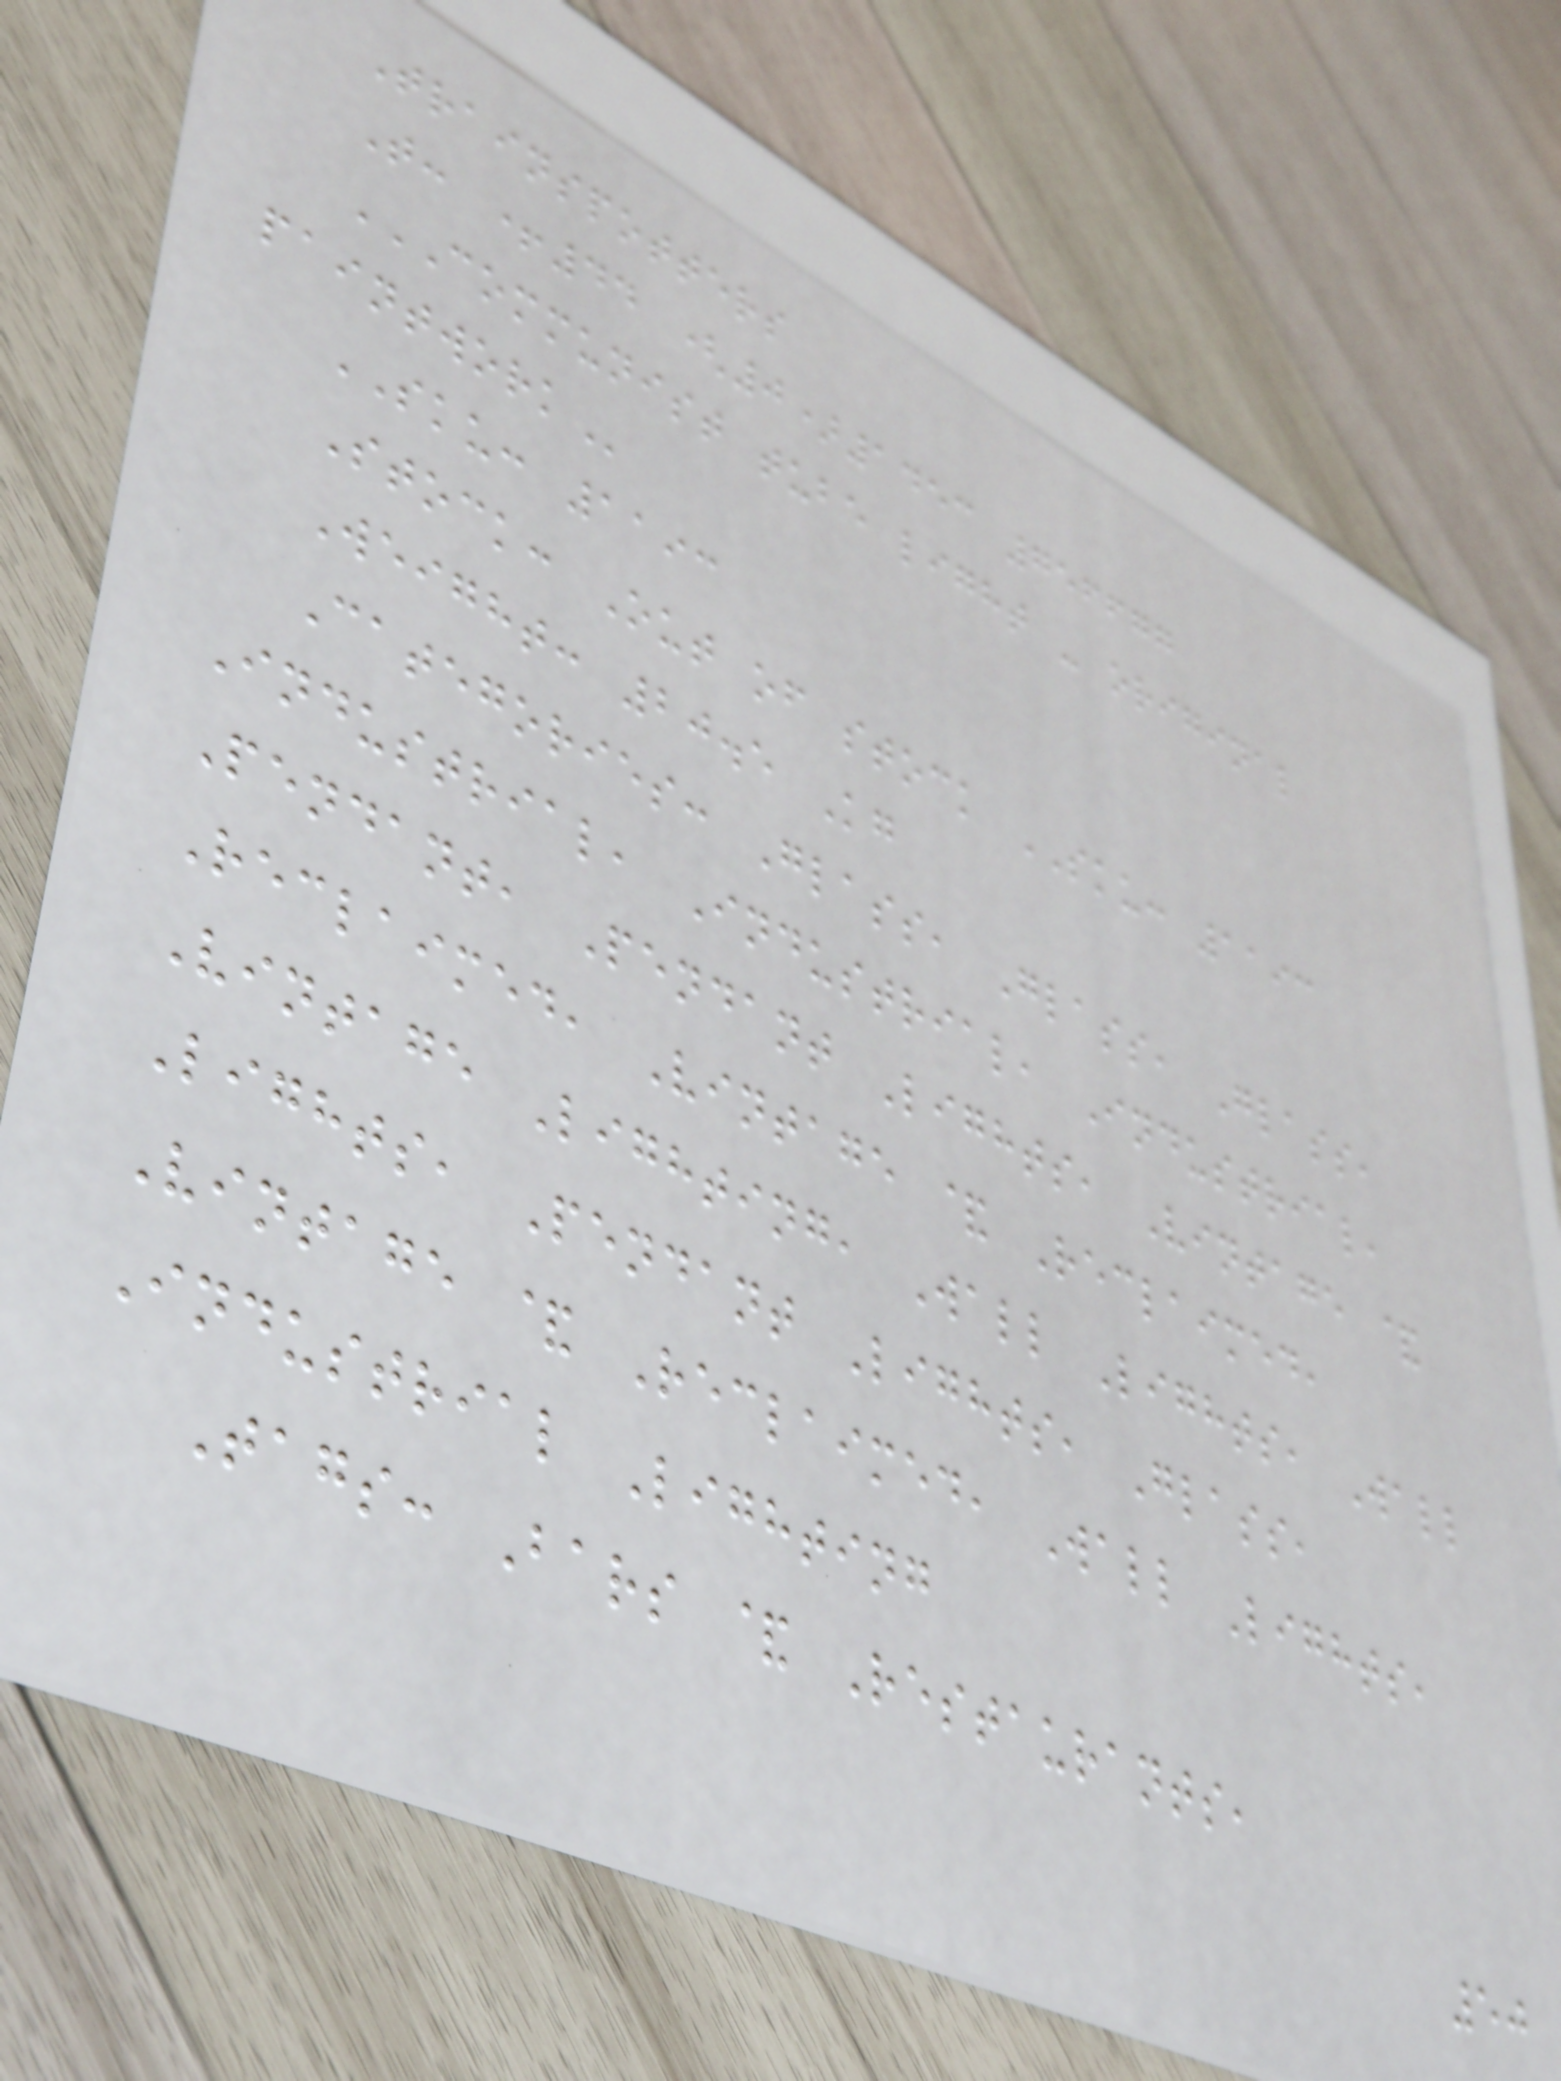Trainspotters
T: +44 (0)1453 756677
COMMUNIST TUBE LIGHT - ORIGINAL
PAINTWORK
SKU: 1193
Stock: Out of stock SKU: 1193
Weight: 20.5 Kg
Categories: Glass, Glass, Glass,
Industrial, Industrial, Industrial,
Pendant, Pendant Lights, Vintage &
Reclaimed, Vintage & Reclaimed,
Vintage Lighting, Wall Lights, Wall
Lights, Pendant Lights, Glass,
Vintage & Reclaimed, Wall Lights,
Industrial Lighting
Tags: Bars & Restaurants,
50
